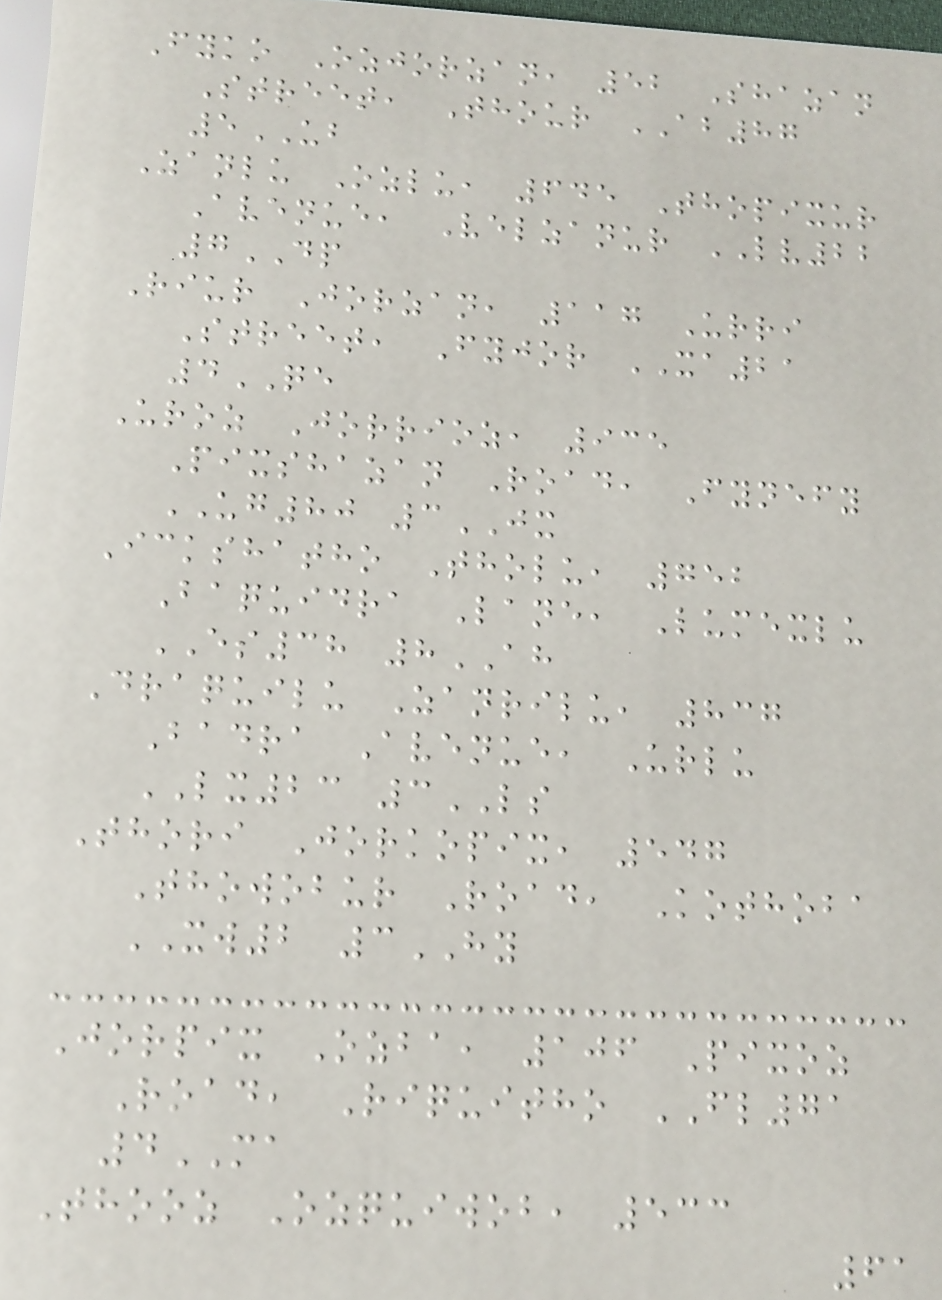Fyko Ozjorzan, 52 Shazan
Street, Thour AB87
5UB
Zanlu Ozlu, 645 Thopixur
Avenue, Velzanur LV22
7DP
Riur Jorzan, 117 Urri
Street, Fyjor XA21
4QE
Uroz Jorrioz, 935
Pixshazan Road, Fynefy
UG80 3JX
Ickshatho Tholu, 752
Baquidra Lane, Lumexlu
ES38 8AH
Draquilu Zanrilu, 837
Badra Avenue, Urlu
LX23 3LS
Thori Jorkopix, 547
Thowobur Road, Kothoba
XW2 3HY
Jorpix Ozba, 106 Pixoz
Road, Riquitho FL71
4MA
Thooz Ozquiwob, 533
61
